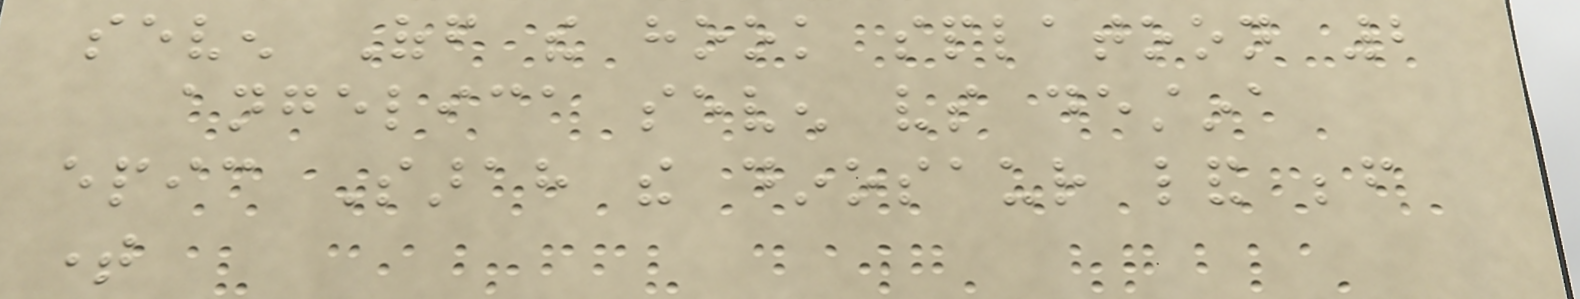seven Off the hook splatoon 2
angelica seven vs destina
epic Sarah the dinosaur land before
time
